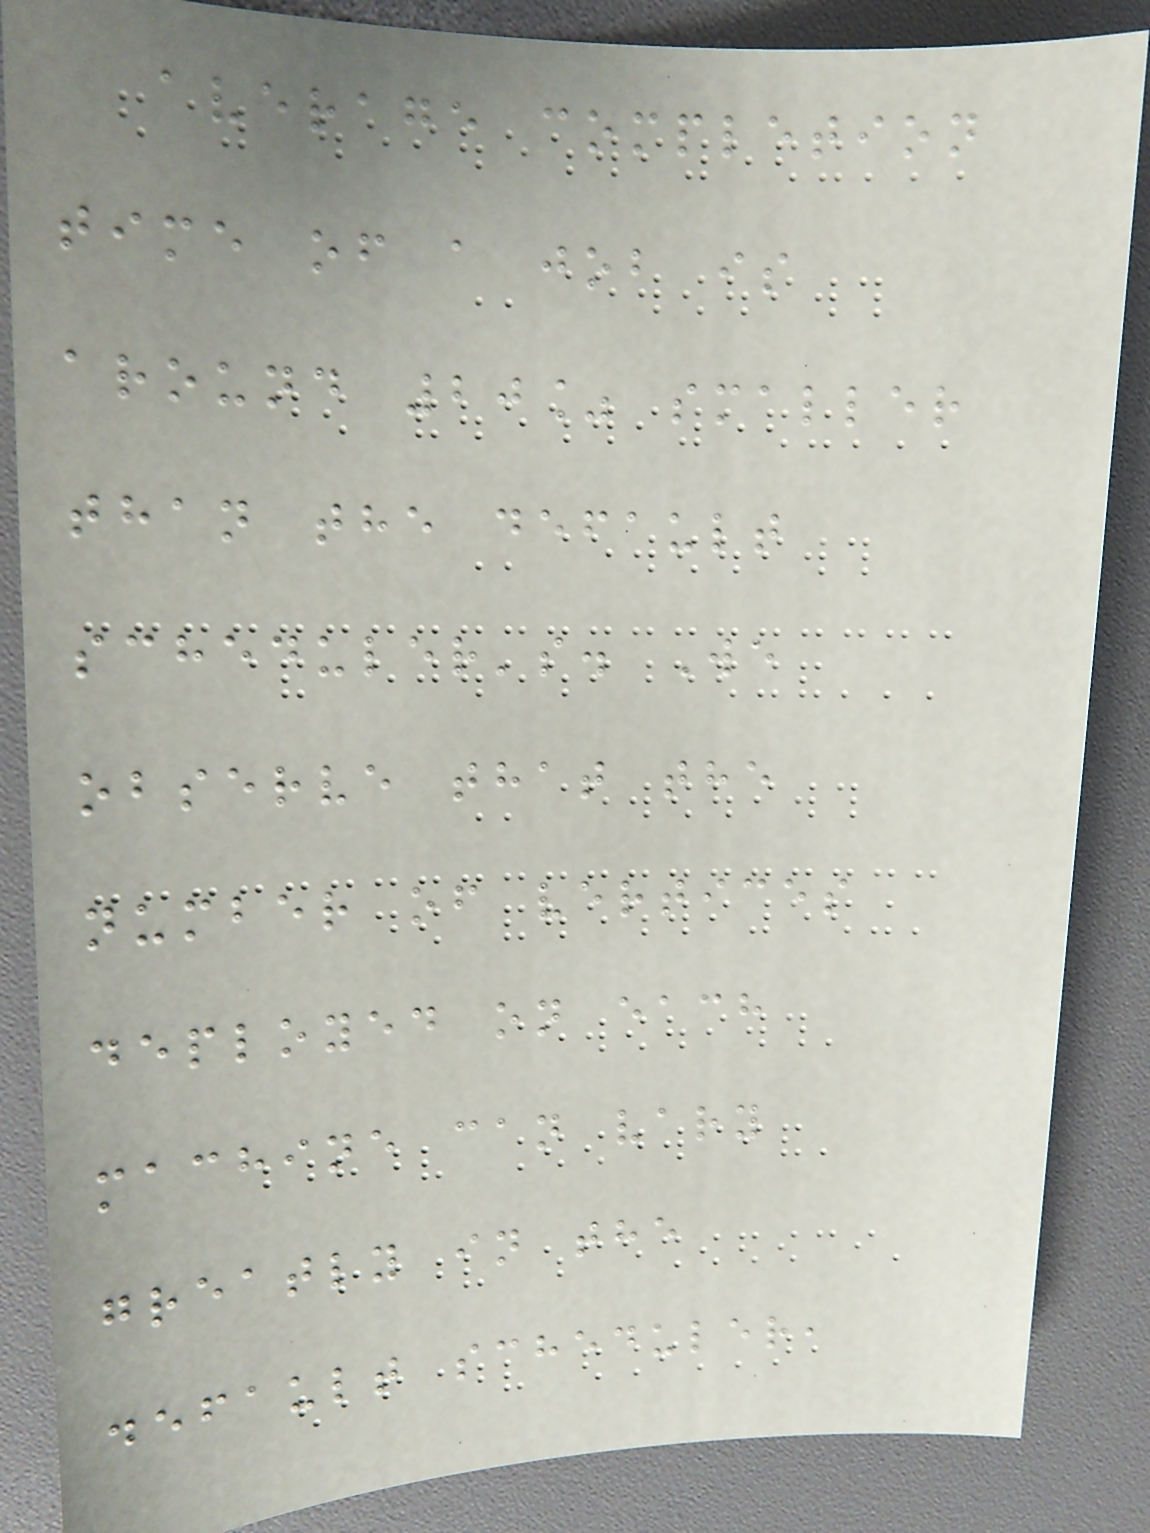average completion
time of a job is
around 20% smaller
than the default
scheduler's. We
observe that the
number of vertices
deployed on each
machine can vary
greatly in the
default scheduler,
